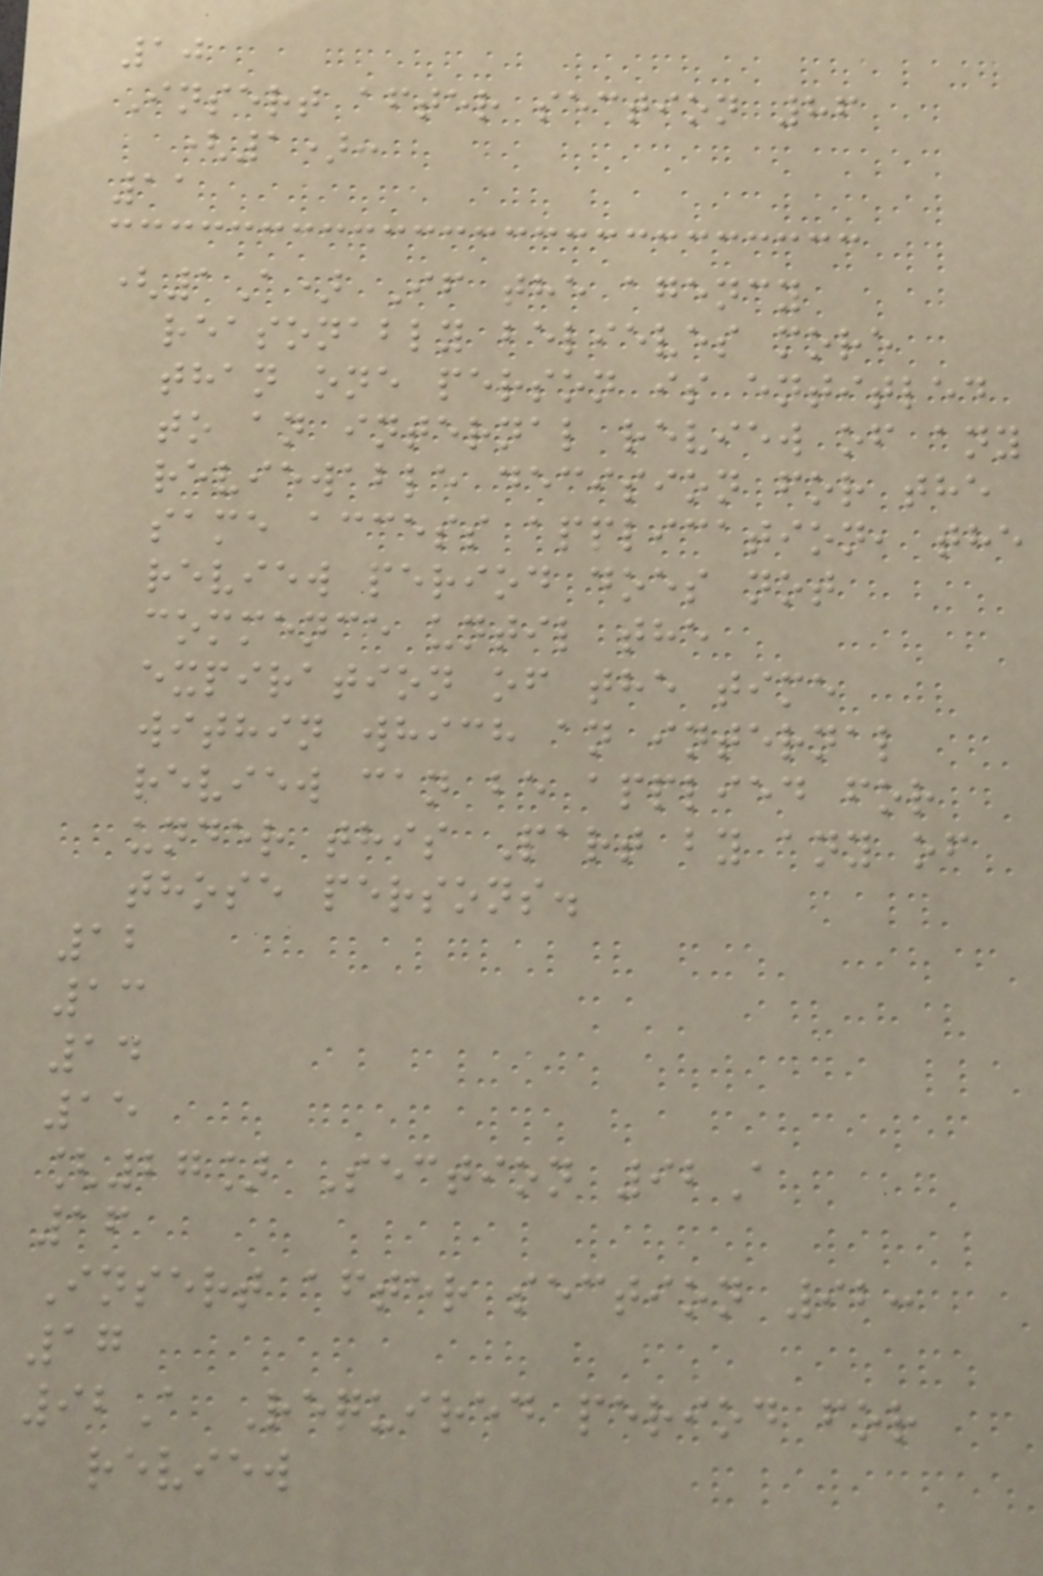10
Insert after section 86
(1):
11
(1A) If the agency
reasonably believes more
than one person is entitled
to an internal review of any
reviewable decision for the
same access application, the
review period does not
commence until the
expiration of the time
within which an internal
review can be applied for
under this Part by any of
those persons.
12
13
14
15
[27] Section 92A
16
Insert after section 92:
17
92A Required period for
review
